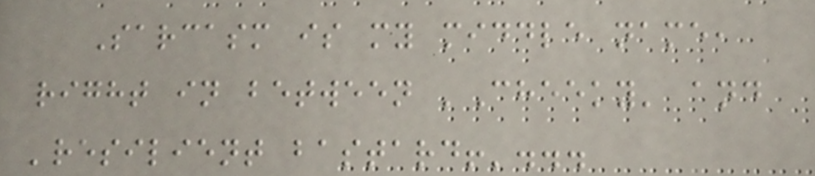Sarcasm is my middle name,
right in between 'Cheeky' and
'resilient bastard!'...
